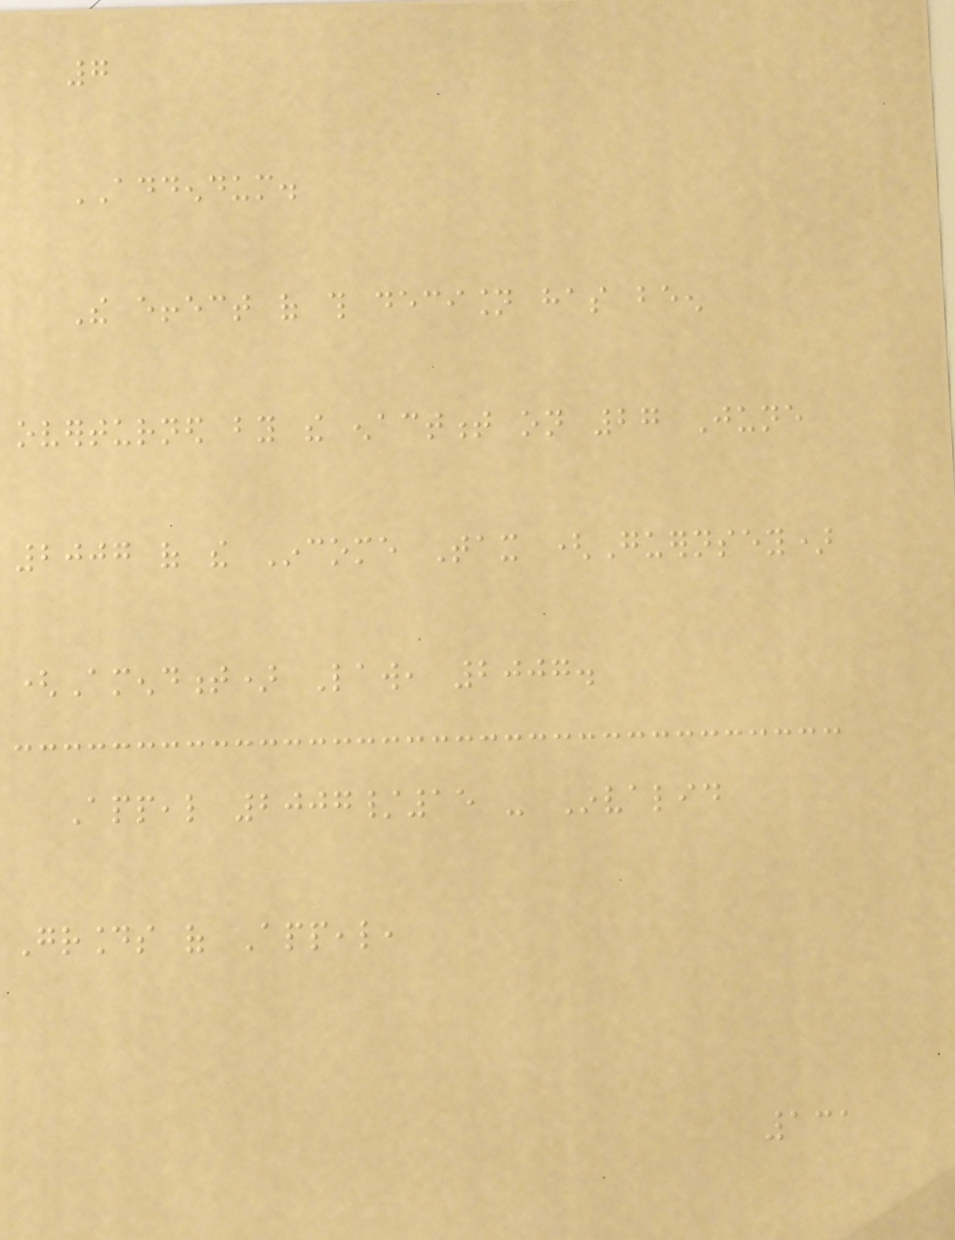7
ADDENDUM.
The effect of this decision has been
overturned by the enactment on 27 June
2007 of the Income Tax (Guernsey)
(Amendment) Law, 2007.
Appeal 2007/15 - Invalid
Grounds of Appeal,
131
